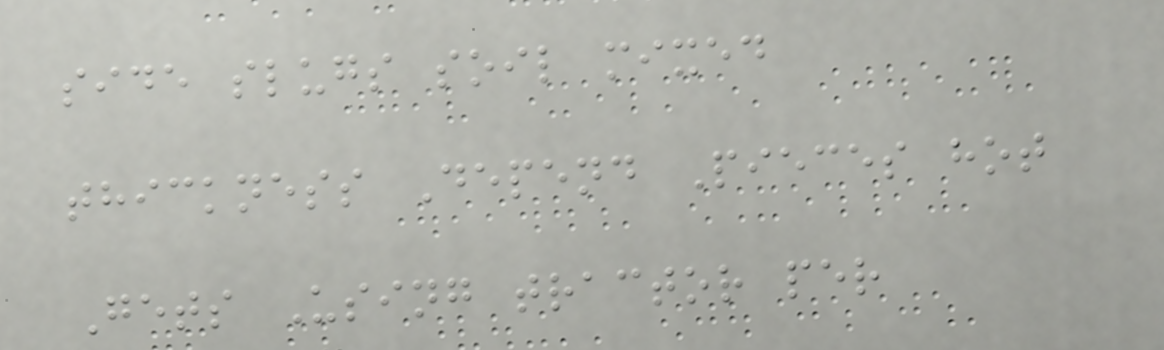side slugs soil mixed
thickness Depend Pieces hot
Gets Using tractor per
